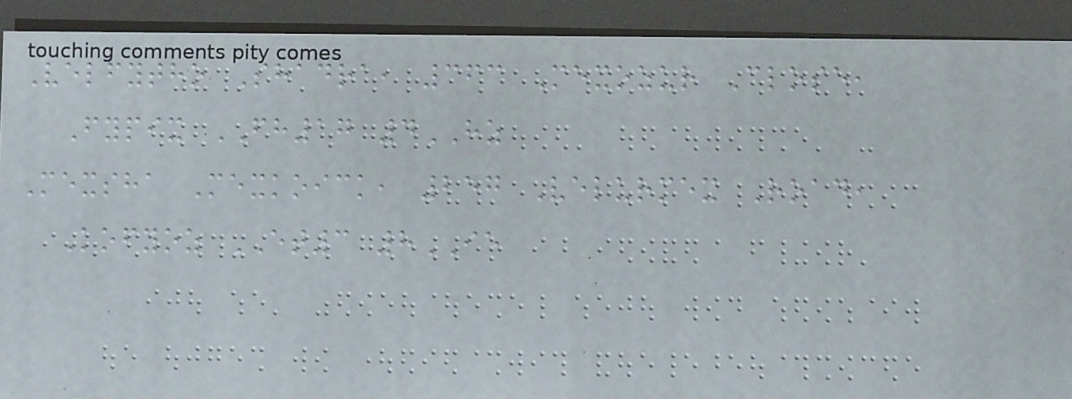Velfytho Shadra, 363 Mexozur Close,
Fypix FH17 4HZ
Mexsha Mexkoick, 257 Velurmex Road,
Kofyoz ET3 8IE
